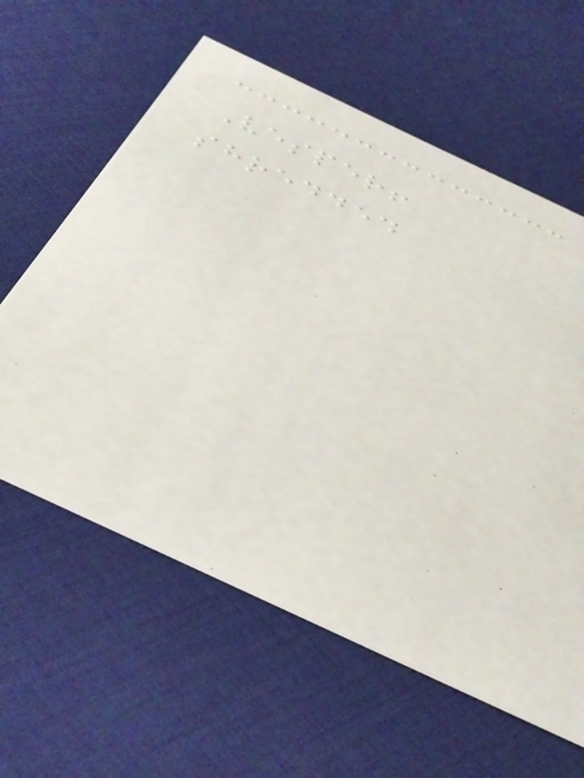Vesper!
shredded
